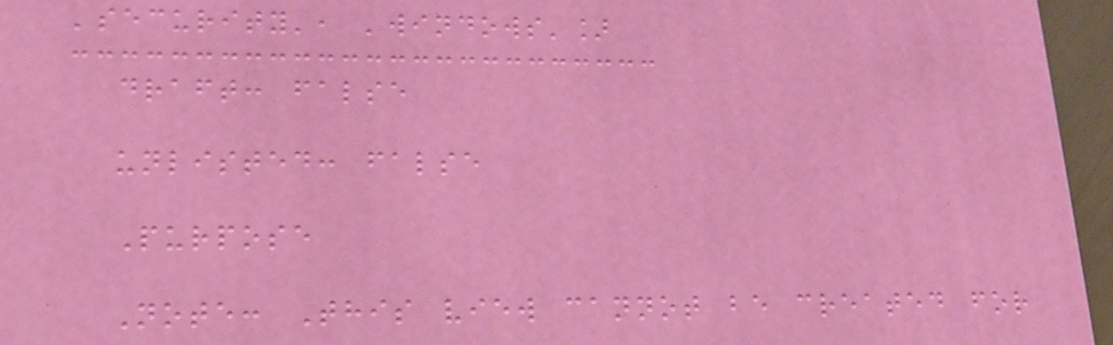'security', 'windows']
draft: false
unlisted: false
Purpose
Note: This view cannot be created for
